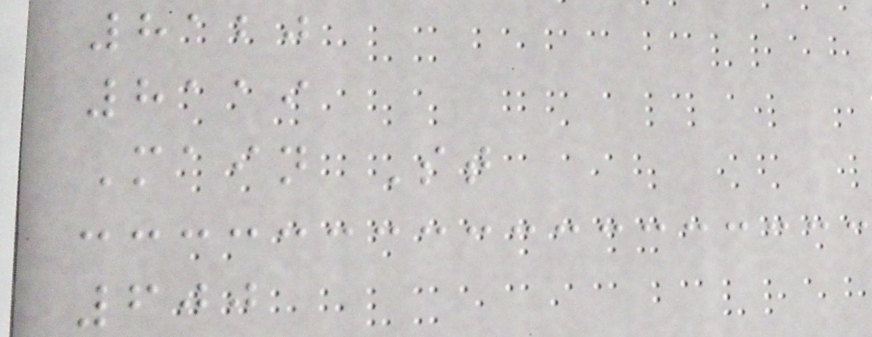8120
8119
Main St
600
